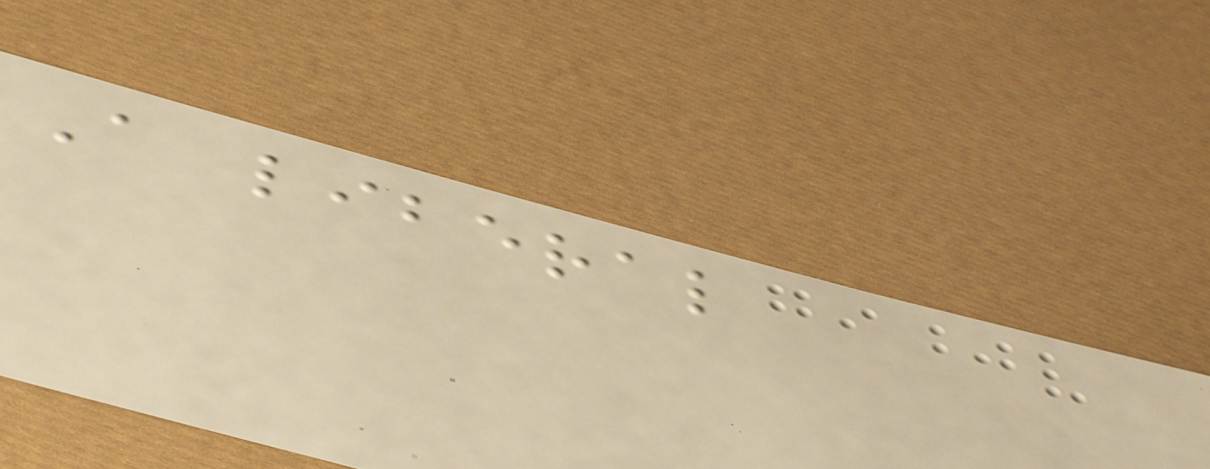A liberal
